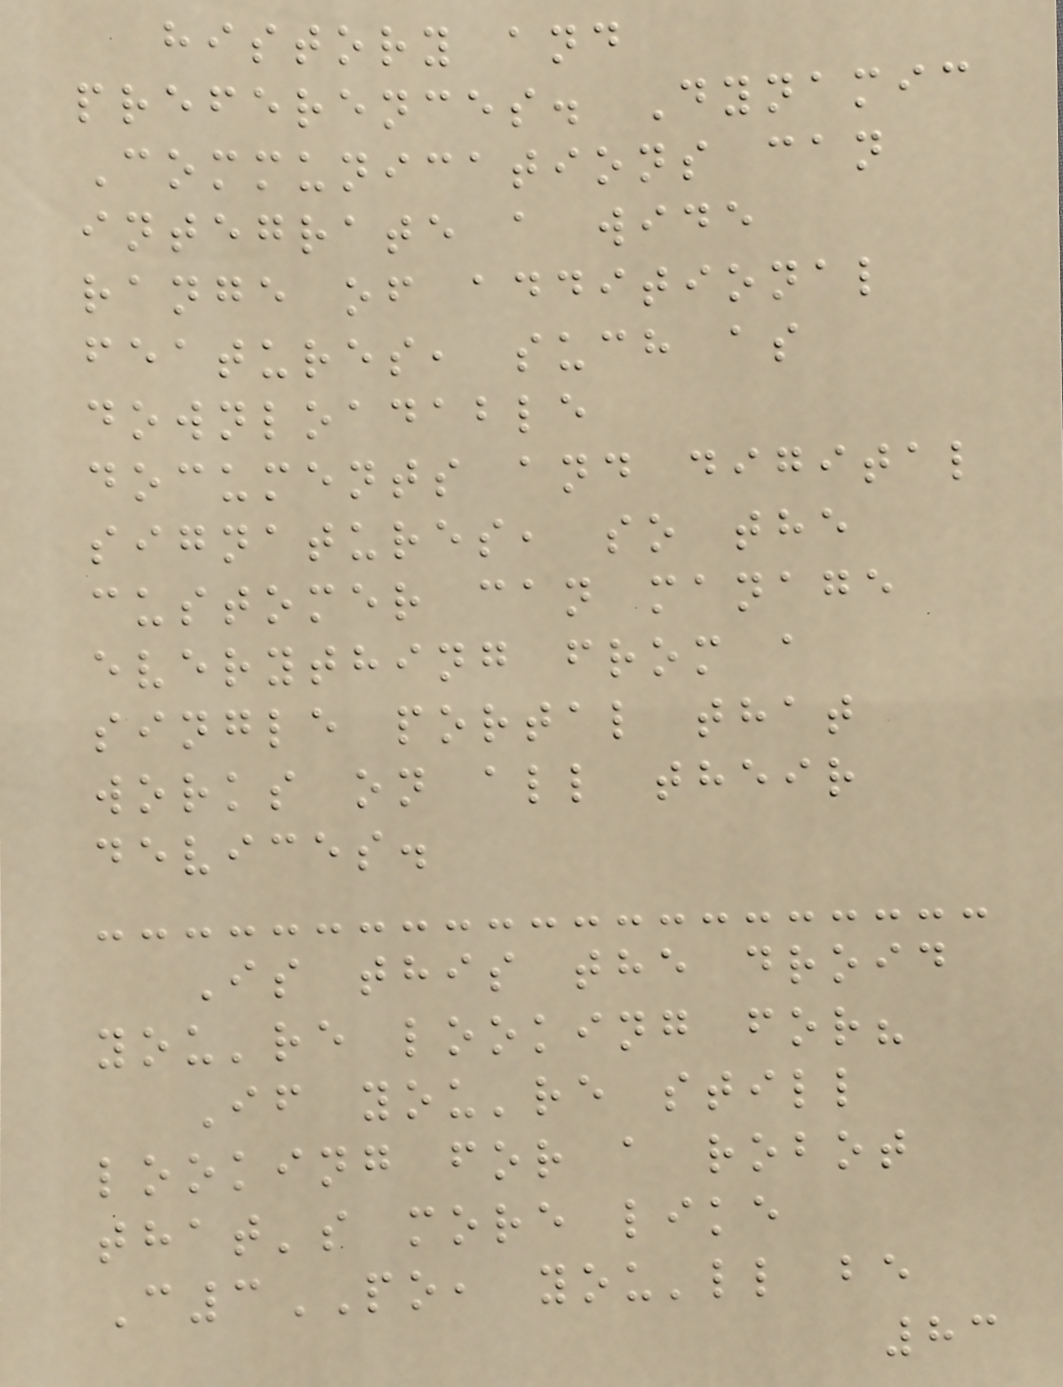history and
preferences. Dynamic
Communications can
integrate a wide
range of additional
features, such as
downloadable
documents and digital
signatures, so the
customer can manage
everything from a
single portal that
works on all their
devices.
Is this the droid
you're looking for?
If you're still
looking for a robot
that's more like
C3PO, you'll be
83
